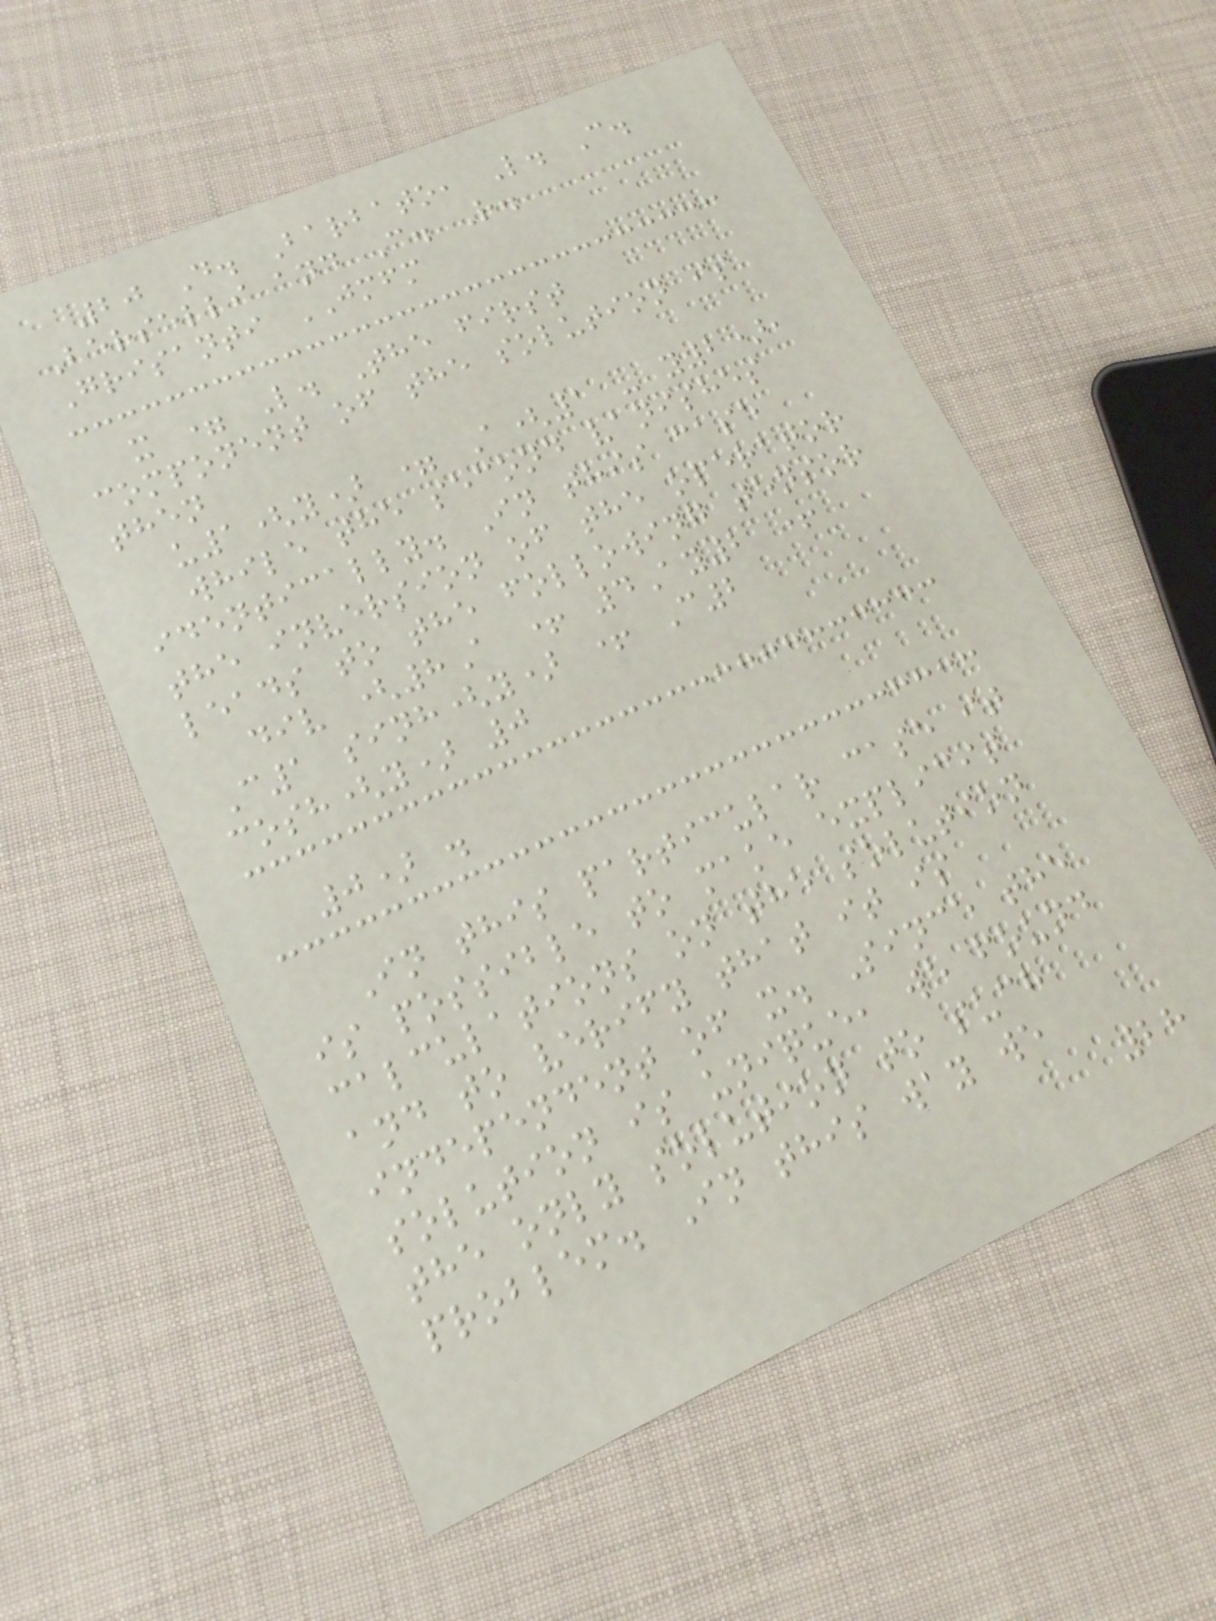20 D. Barbato, L. C.
Berselli and C. R.
Grisanti JMFM
x = L. The first
component of the solution is
then
u1(y) = A(1 - y2),
while the second vanishes
identically. In this case
the inversion of the operator
leads to the following tensor
div (8A + 4Ay2 +
C1 sinh(y) + C2
cosh(y) 0
0) .
In this particular case it
is possible to make explicit
calculations on the solution
and to verify that it is
independent of x. Since the
solution is unique, we found
the only solution to such
problem. In this way we
28
